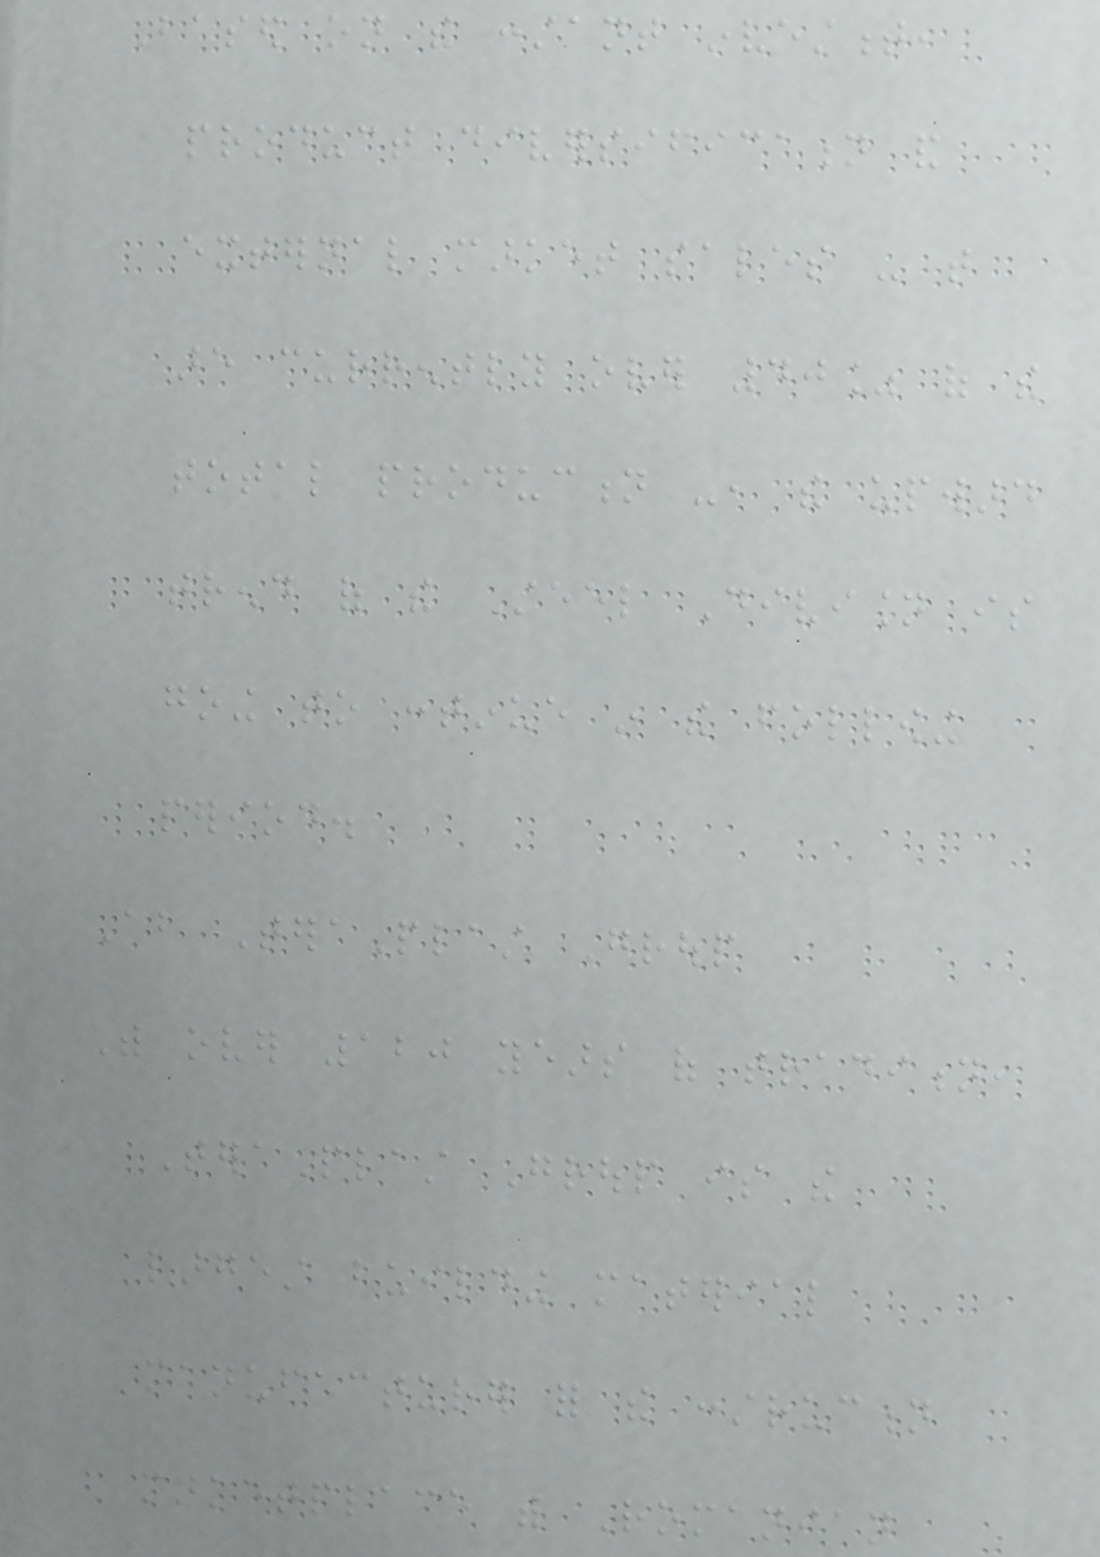Based on the constant investment,
product diversification and
external market sales - that
are currently over 40% of the
total production -, the upward
trend of the Steel Division is
going to continue in the following
period.
About TeraPlast Group
With over 120 years of tradition,
TeraPlast Group is the
largest building material
manufacturer for the construction
marketplace with Romanian
